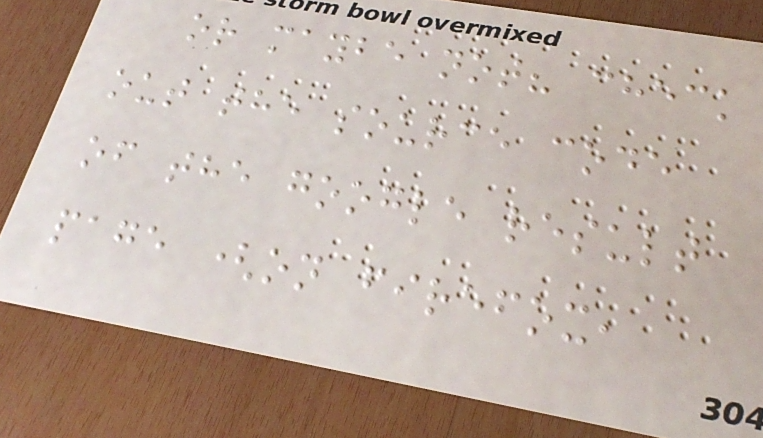or maybe not? check
out the source code
of the google result
page (on firefox,
